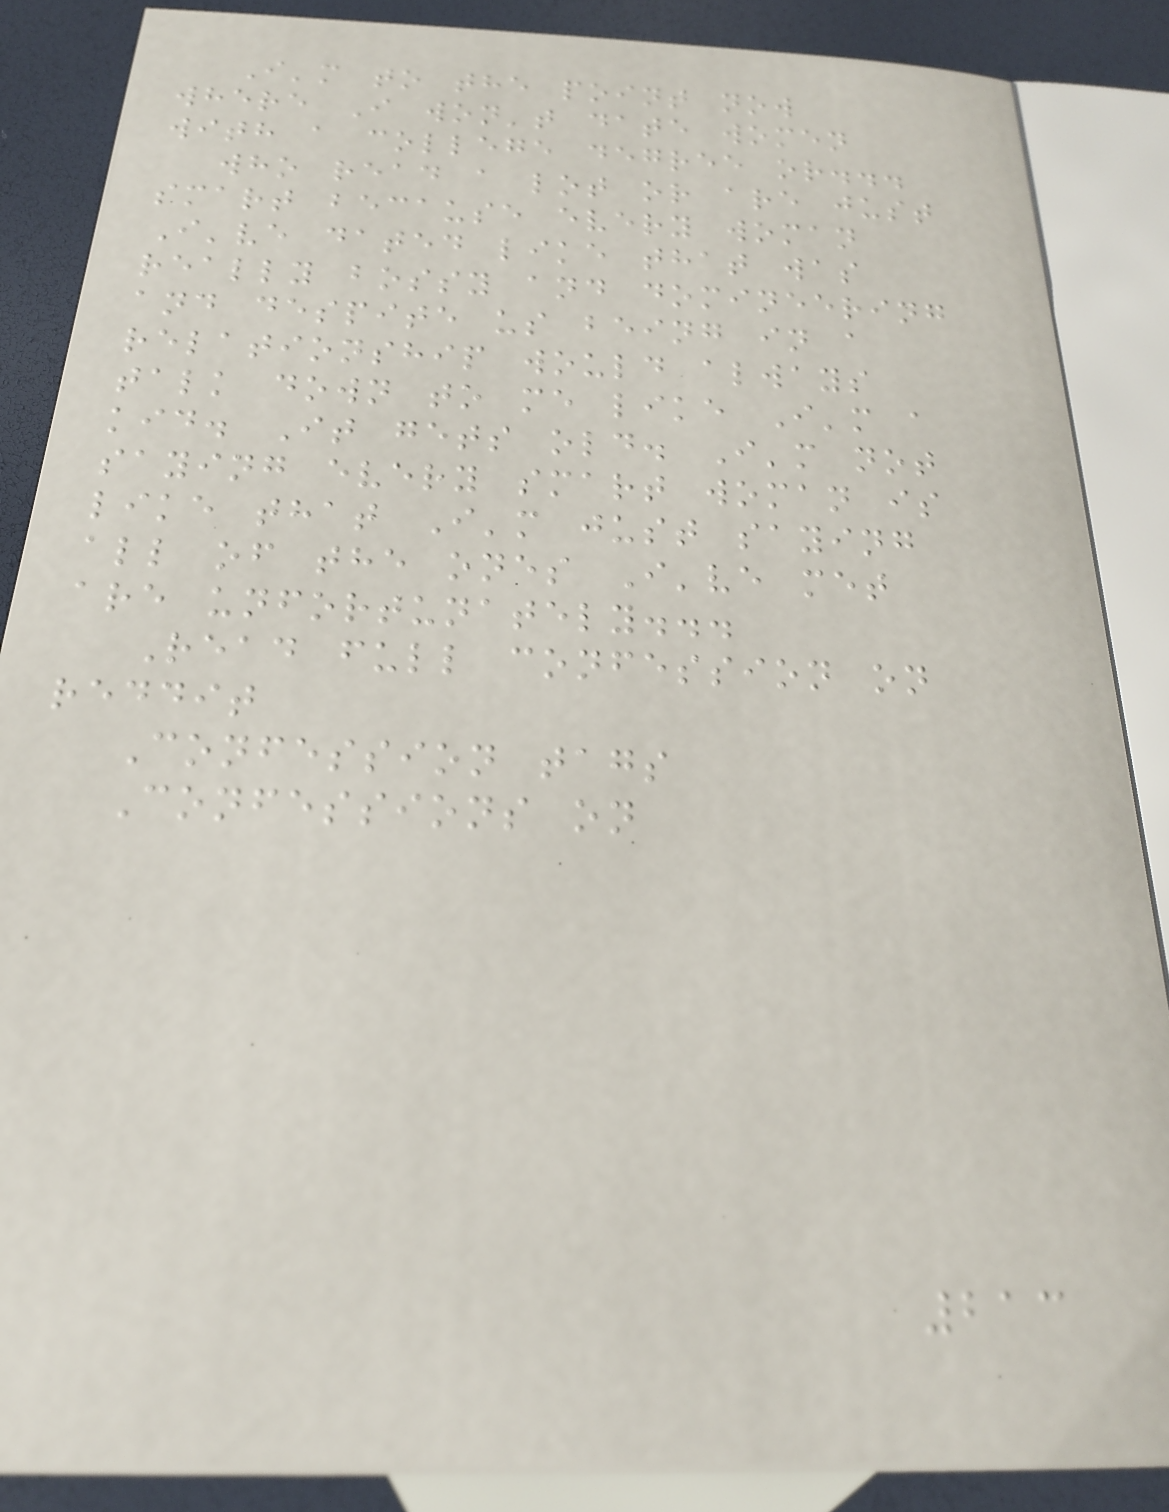I'm to the point now
where I won't date women
with a college degree or...
who read a lot or are just
smart because every woman
I've dated like that was
really bossy and domineering
and despite us being in a
relationship would always
talk down to me like I'm a
kid. It gets old. I'm not
saying every smart woman is
like that I'm just saying
all of the ones I've met
are unfortunately...
Read full confession on
reddit
Confession tags
Confessions on
213
